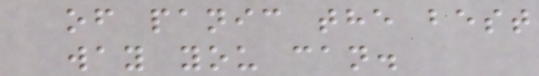of panic the best
way you can.
